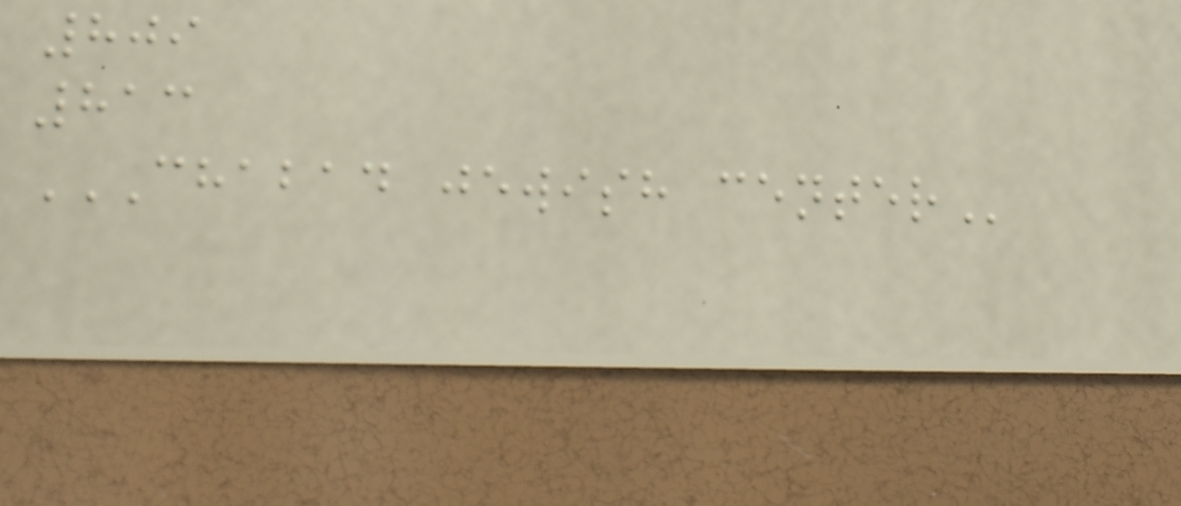809
813
CHABAD JEWISH CENTER
